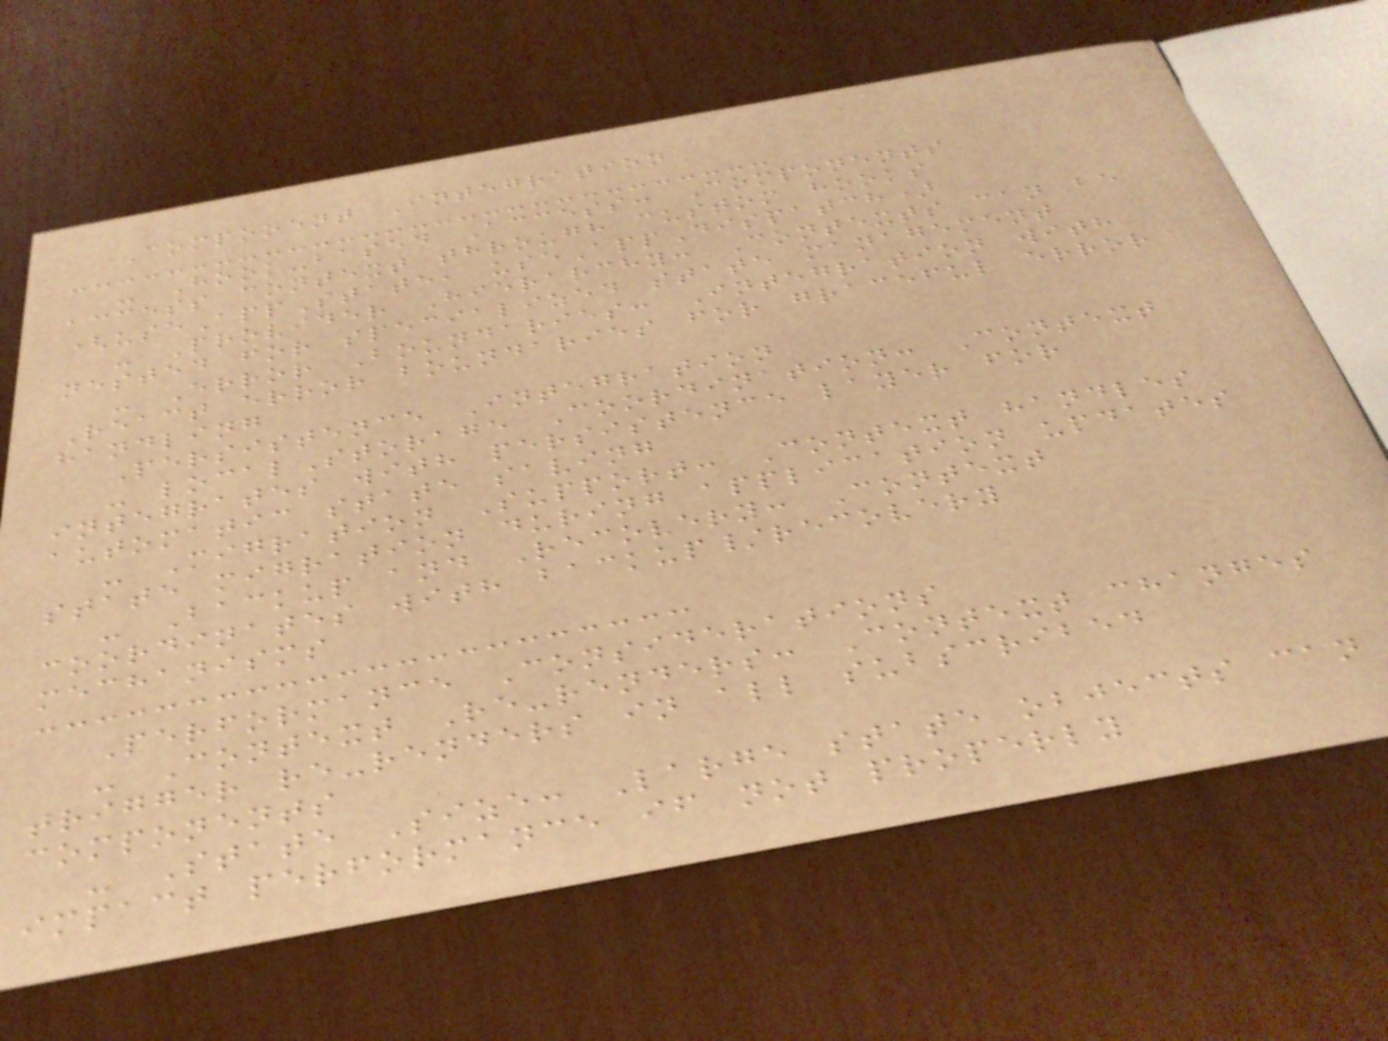Component Integration
- Hook-based Access: Components
access context through custom hooks
(useAppState, useAppDispatch)
- Provider Hierarchy: Contexts can be
nested for specialized state management
- Error Boundaries: Integration with
React error boundaries for graceful error
handling
Persistence Integration
- localStorage Coordination: Context
integrates with persistence layer for
automatic state saving
- Migration Support: Context handles
state migration during application updates
- Backup and Recovery: Context
coordinates with backup/recovery
mechanisms
Performance Considerations
- Context Re-renders: Context changes
trigger re-renders in all subscribed
components
- State Size: Large state objects can
impact performance if not properly
